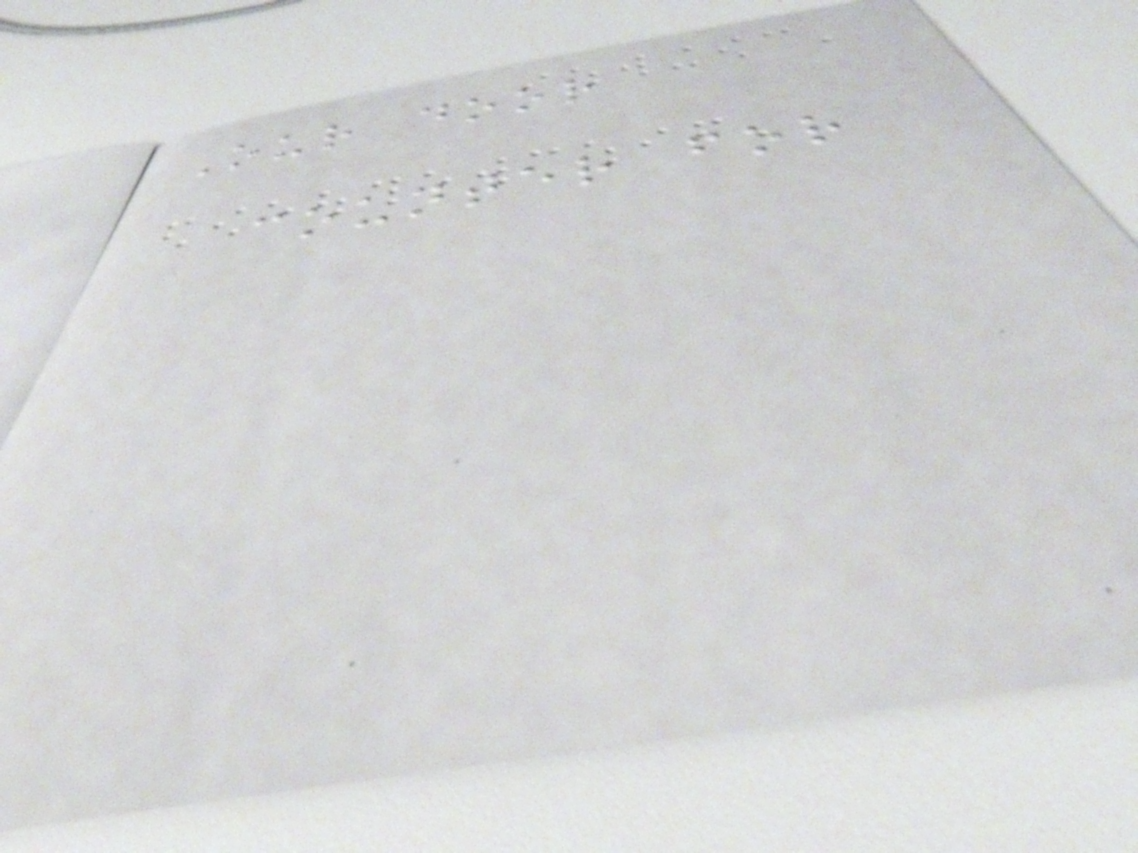Our door
counter for
